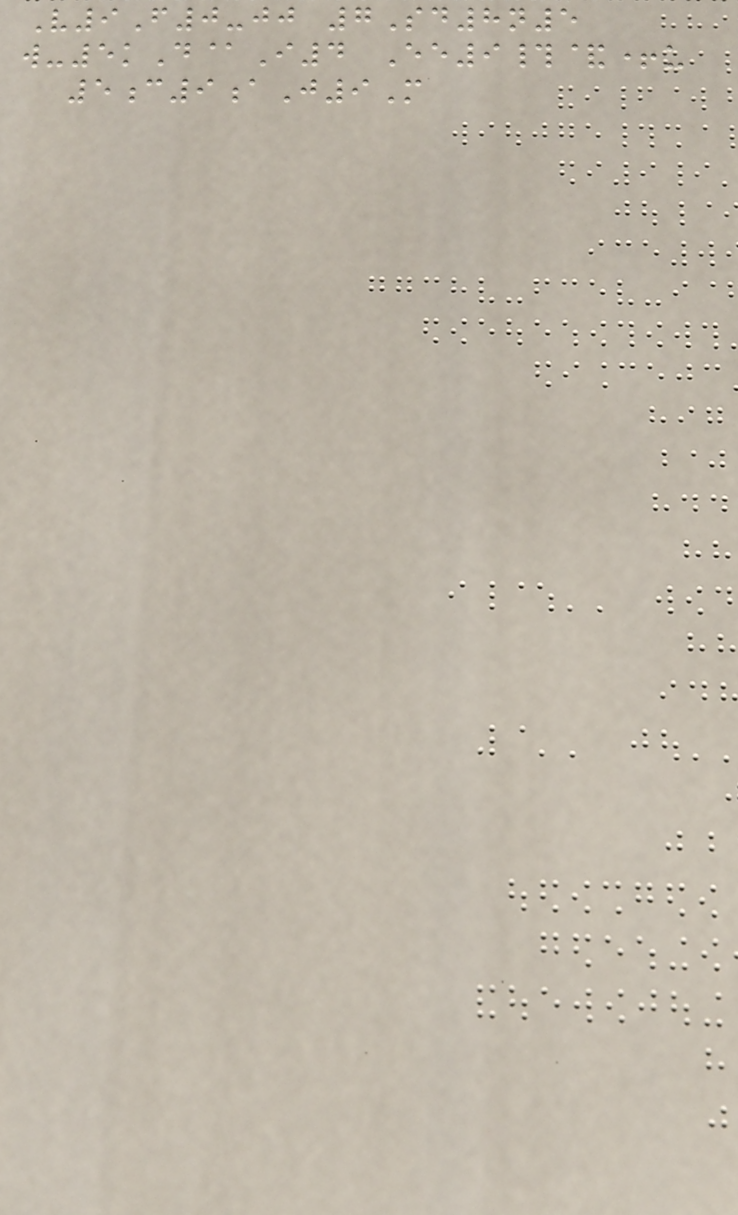V9F0-jj 7Sd8n5
w-5kD@I4 Ee9#&+u
5c9aJ9M
